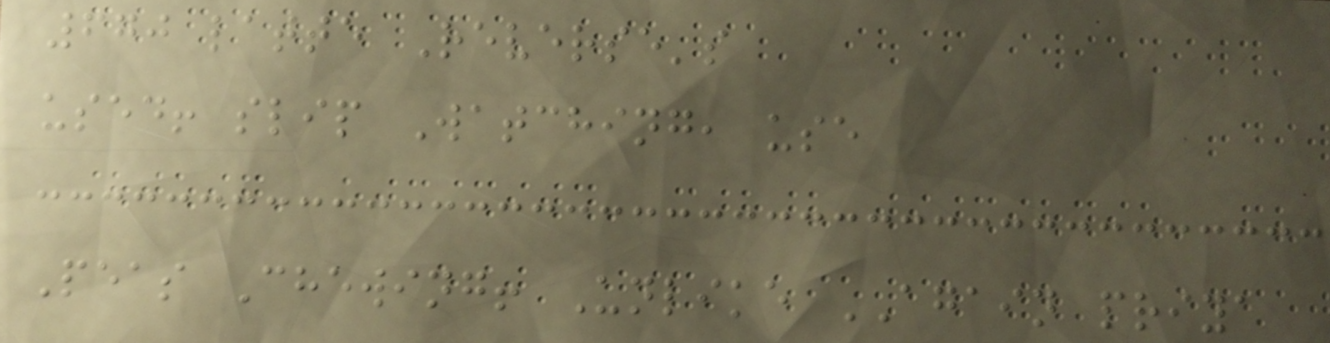670 latte Reverse's
used! slip Watching, use
Peas Chewing! Unlike AGAIN priya
